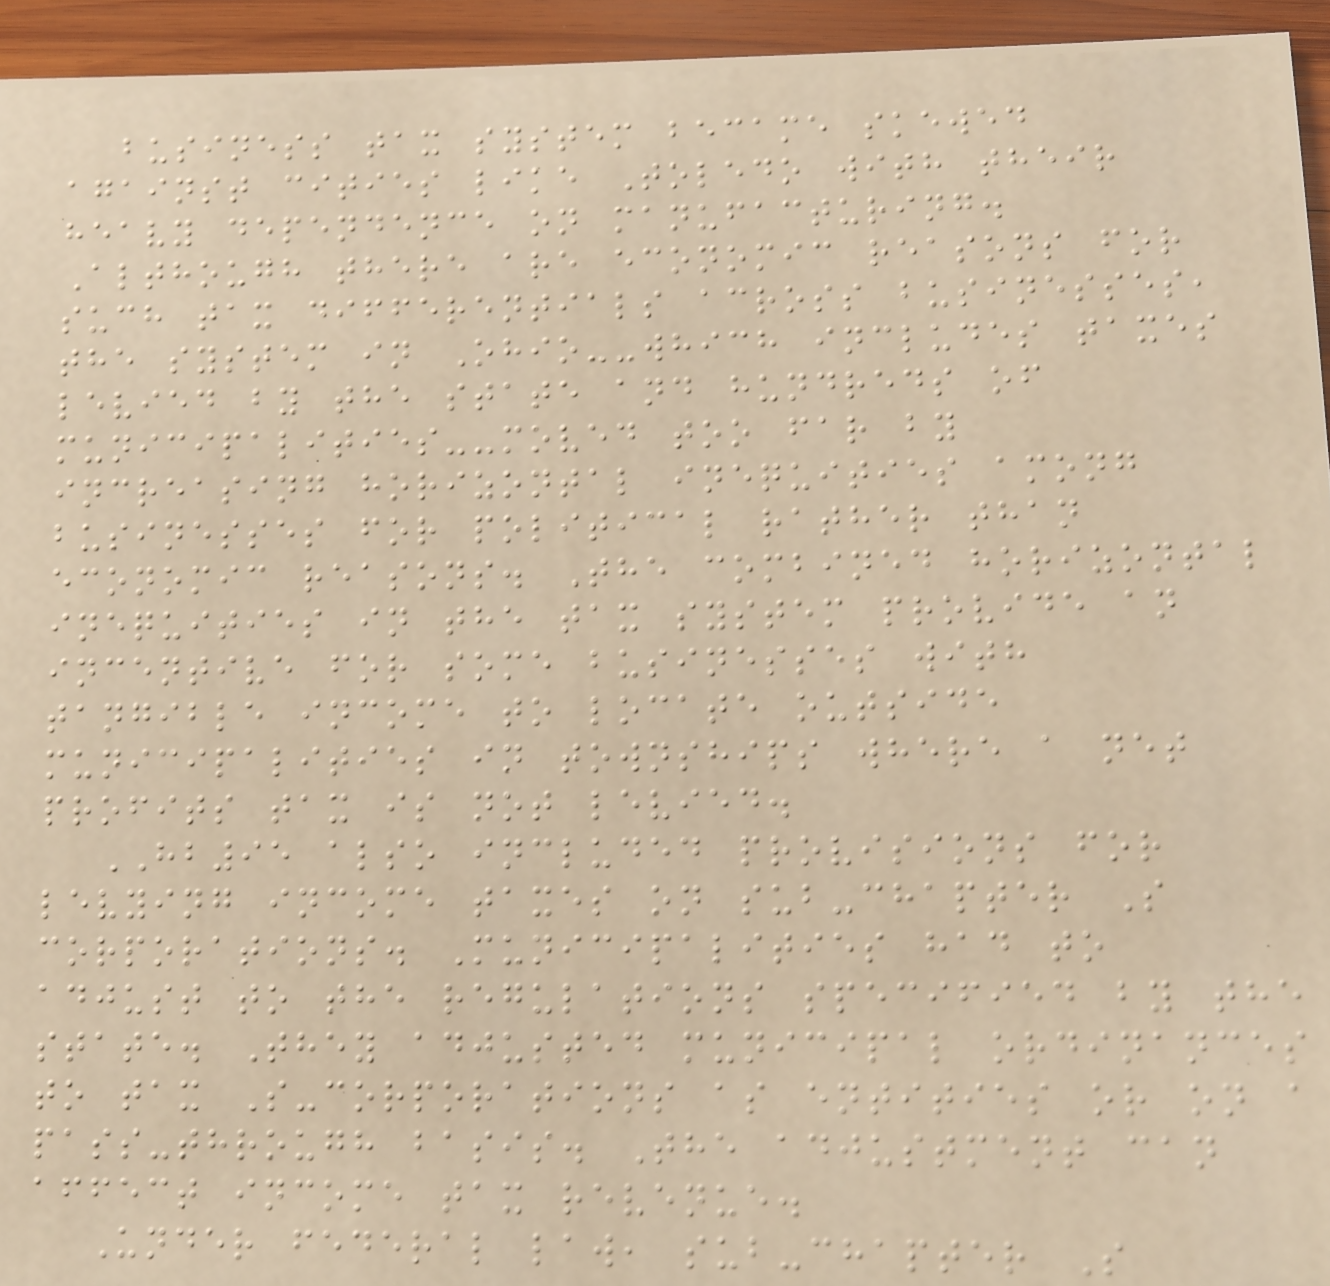business tax system became skewed
against cities like Toledo with their
heavy dependence on manufacturing.
Although there are economic reasons for
such tax differentials across businesses,
the system in Ohio--which includes taxes
levied by the state and hundreds of
municipalities--moved too far by
increasing horizontal inequities among
businesses for political rather than
economic reasons. The combined horizontal
inequities in the tax system provide an
incentive for some businesses with
tangible income to locate outside
municipalities in townships where a net
profits tax is not levied.
HB95 also included provisions for
levying income taxes on sub-chapter S
corporations. Municipalities had to
adjust to the regulations specified by the
state. They adjusted municipal ordinances
to tax S-corporations as entities or on a
pass-through basis. The adjustment can
affect income tax revenue.
Under federal law, sub-chapter S
